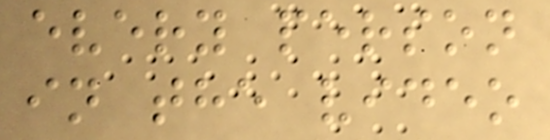every person
in the video
